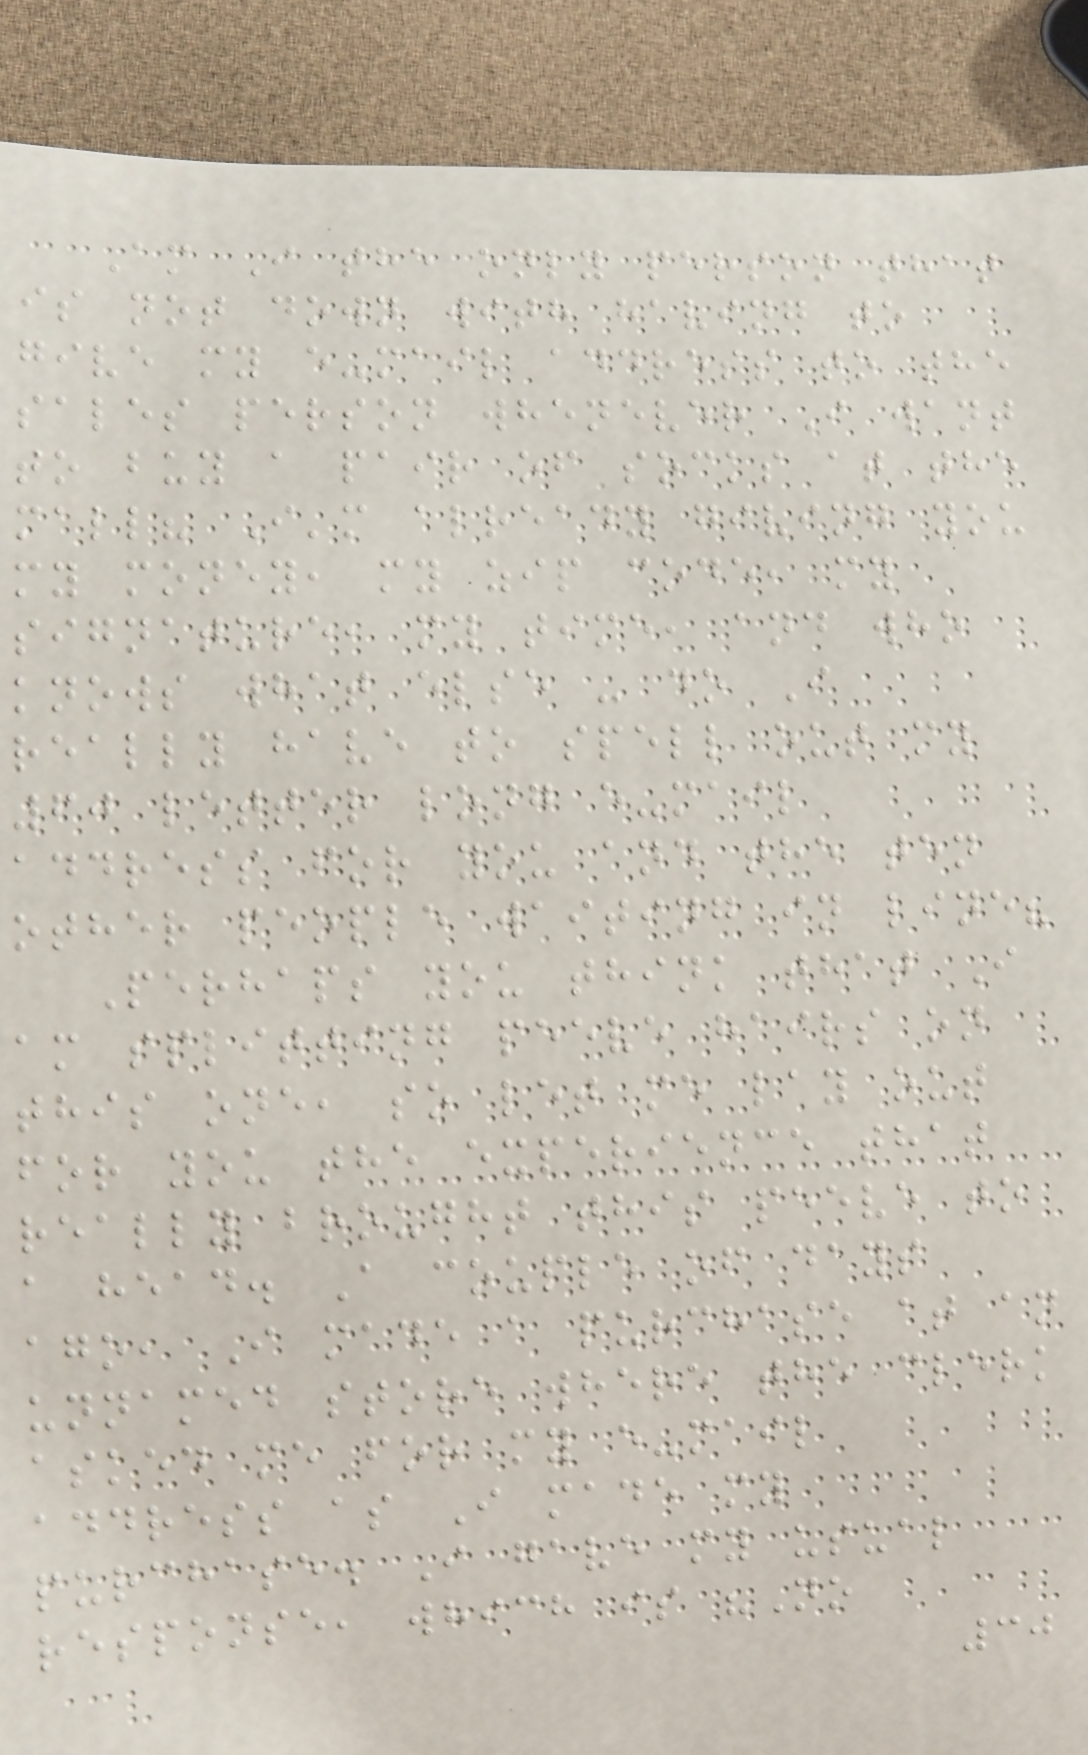Am I the only person that
is not down with having to
give my e-mail address to the
sales person whenever I want
to buy a pair of socks at the
mall? I'm already giving you
my money, my zip code, my
signature, my time, and who
knows what else - do I
really have to spell out my
60 letter long e-mail
address for you and the ten
other people waiting in line?
Perhaps you think that I
am splitting peeve hairs on
this one, so let me lay out
for you the experience that
really brought this peeve to
a head. A couple of days
ago, I made a purchase at an
unnamed store where the clerk
asked me for my e-mail
address as I made my
purchase. I gave my usual
response, which is "No
30
